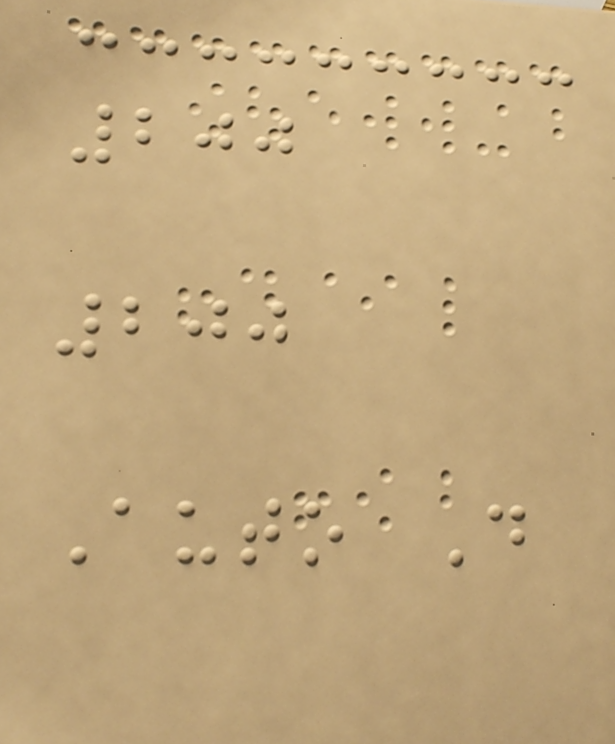200
200
Auto D
